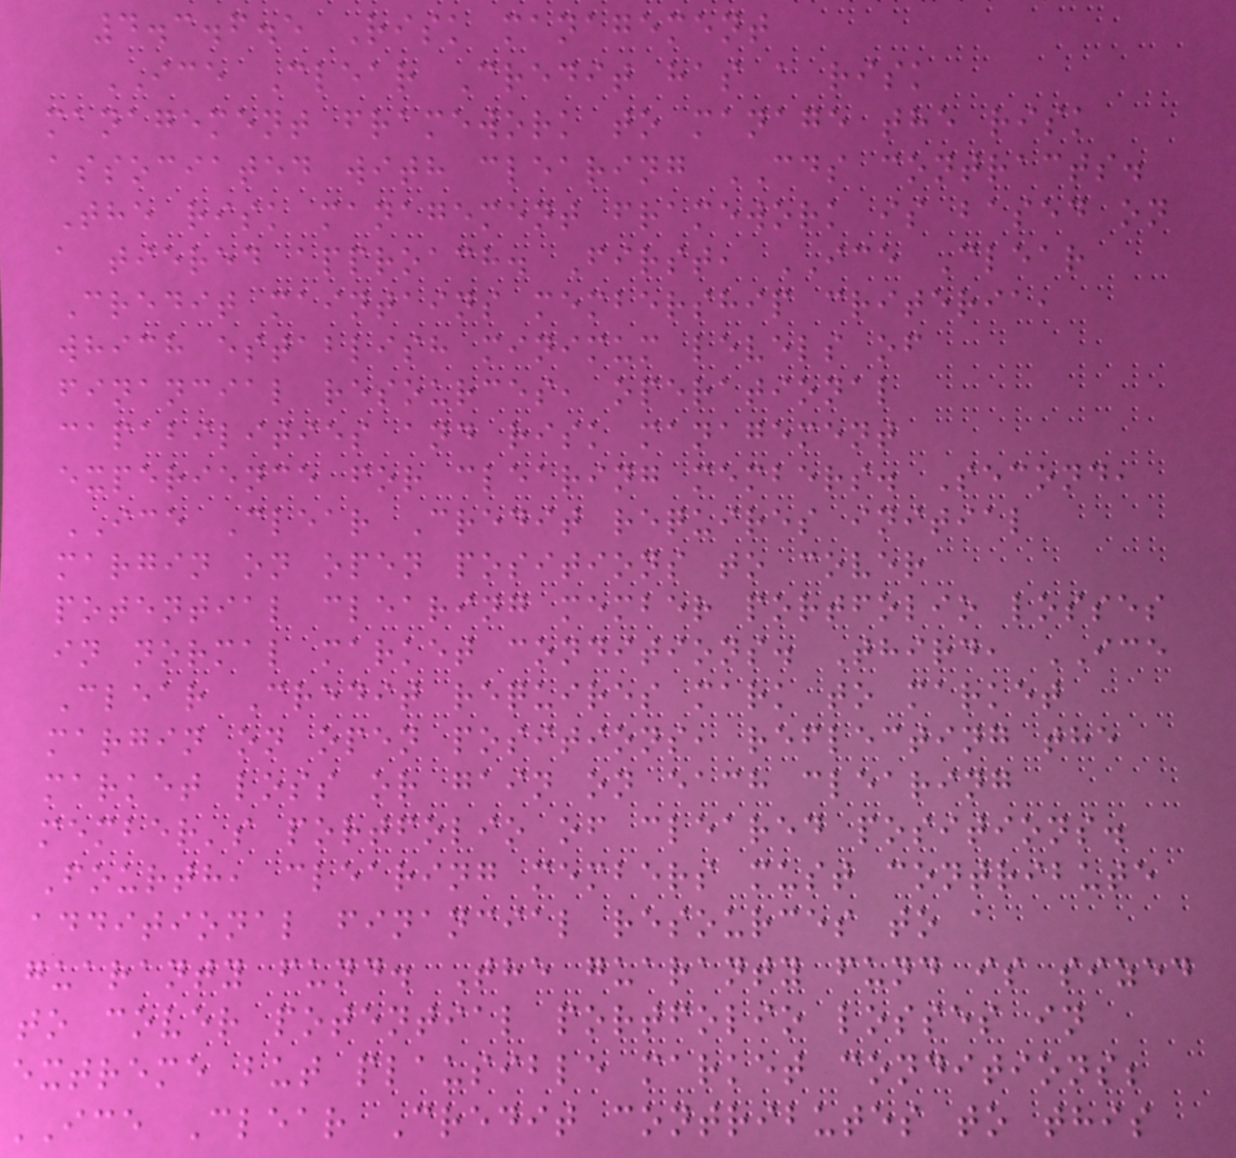4.3.6.5 Risk management
ICE Clear Credit has a risk
management framework to manage the risk
associated with clearing CDS contracts.
The risk management framework is based on
a tiered approach. First, ICE Clear
Credit maintains membership criteria,
which establish minimum levels of
financial resources, operational
capabilities and risk management
experience for clearing members. Second,
ICE Clear Credit requires initial
margin on open positions to cover
potential clearing member portfolio losses
in normal market conditions. Third, ICE
Clear Credit requires mark to market
margin on open positions, reflecting the
market loss or gain on each clearing
member's portfolio of cleared positions.
Fourth, clearing members must contribute
additional financial resources to a
guaranty fund. The guaranty fund is sized
to cover potential portfolio losses in
extreme but plausible market conditions;
ICE Clear Credit contributes to this
